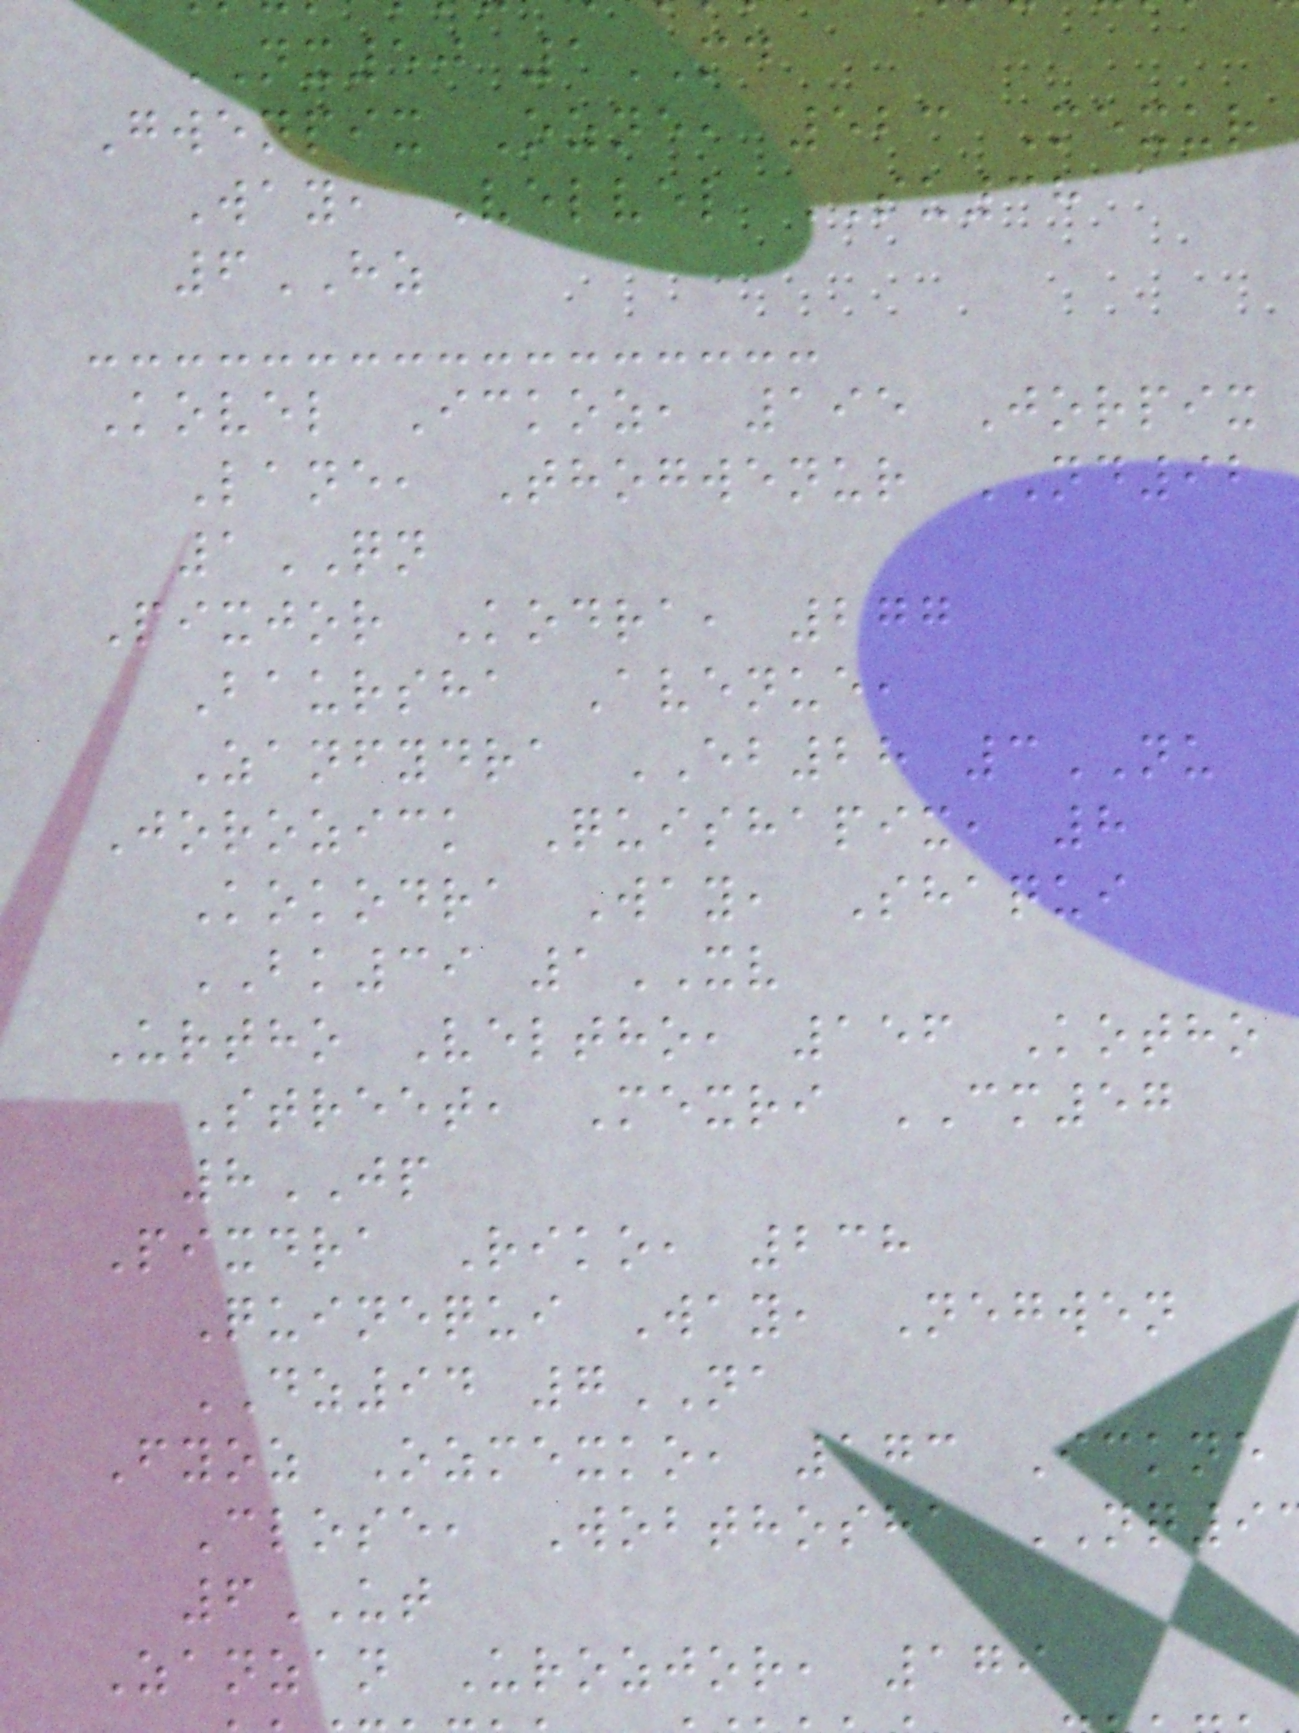NX50 1MD
Gwenpix Ozne, 523 Mexur
Way, Velvel SU38
6HZ
Kovel Ickoz, 195 Jorpix
Lane, Thogwenur ND92
1QN
Pixjor Kodra, 277
Baursha Avenue,
Zanfydra EB28 3NU
Jorozick Quishapix, 8
Kokodra Way, Shaqui
BK39 1XV
Urtho Veltho, 156 Kotho
Street, Mexri CM57
8JP
Pixdra Riko, 238
Quinequi Way, Negwen
DZ94 7NA
Fyoz Ozmexko, 173 Ickne
Close, Wobthosha NQ9
6UT
Zanzan Urozjor, 179
